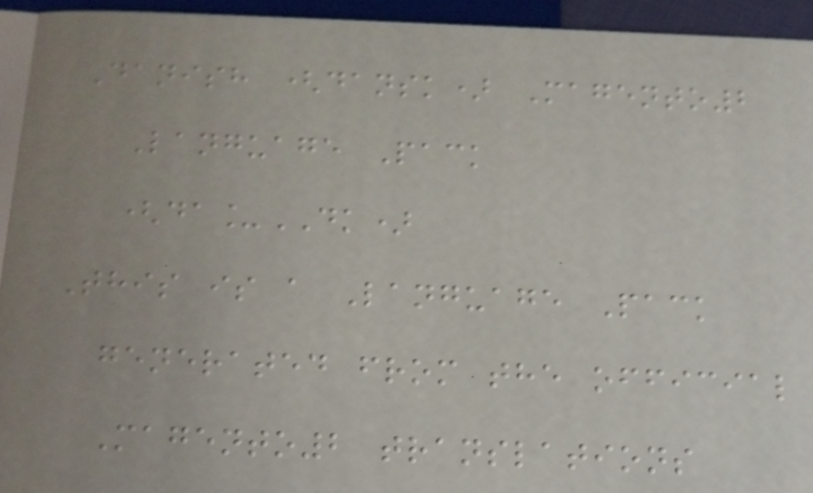Danish (dansk) Magento2
Language Pack
(da_DK)
This is a Language Pack
generated from the official
Magento2 translations
